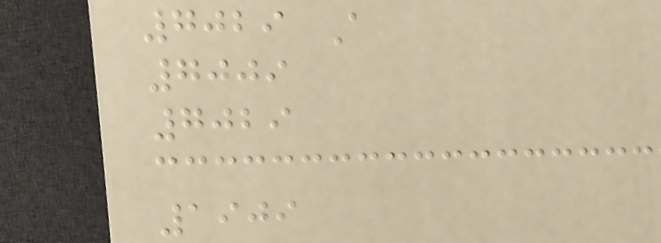7029 A
7009
7029
1909
